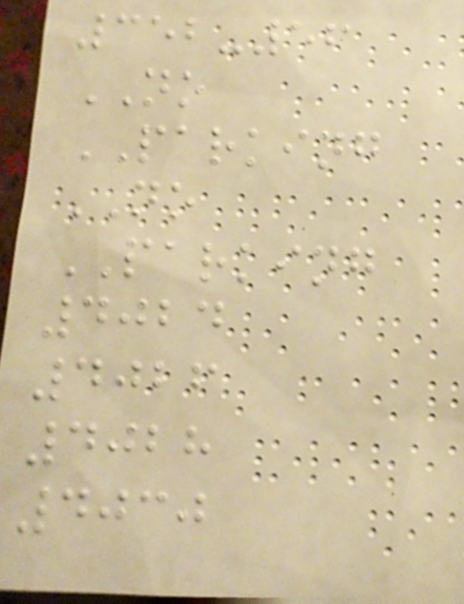352-56
NO
PARKING
NO
PARKING
4024
4026
4028
4030
